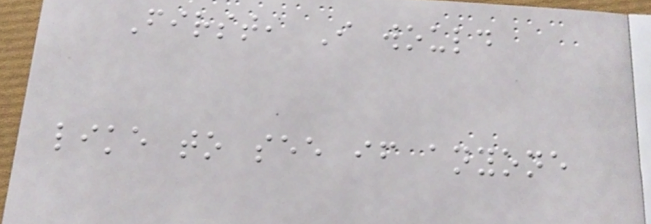First, I would
like to see if anyone
